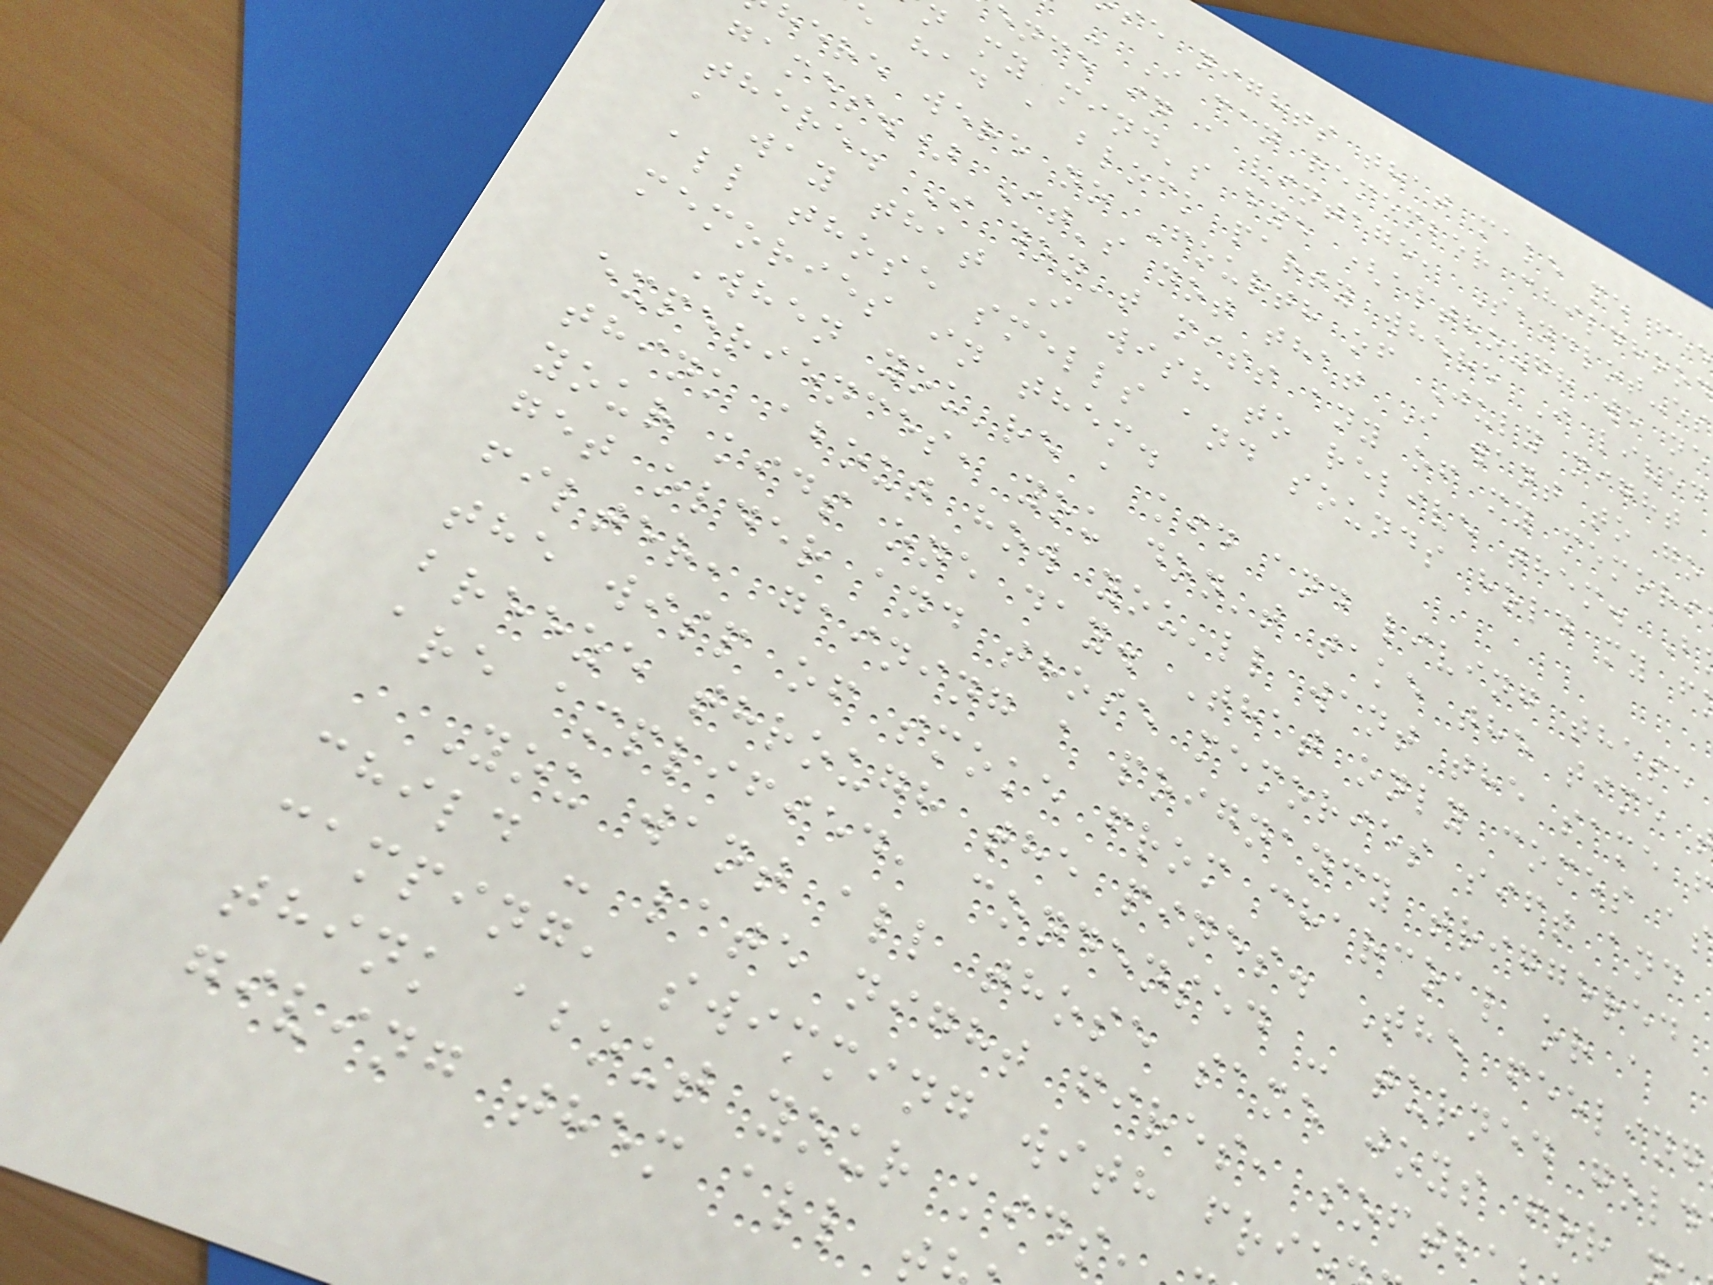se nights that make me fe
- I can remember childhood
ence in a vintage, Sandlot-es
n my mind's eye (although we ne
e had a block party where I lived
here were no Fourth of July night
games.) It's not that I want to go
there. I don't miss any of my memori
a way that I wish to relive them. B
all those smells and sounds hold my f
memories in them.
When you're a kid and living these
experiences, you don't take the time
think about how you'll want the same f
your kids one day. That only comes as
get older and those memories sift and
filter, gaining a poignancy triggered
the wisp of smoke from charcoal or a
breeze through the pines. The feeling
are amplified, condensed - turned gold
You want all those same joys for
child - late night fires, softb
camping, swimming with fri
think about your kids
giving them all
